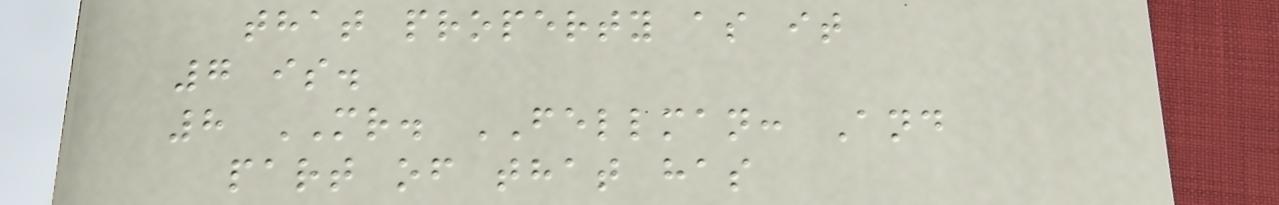that property as it
7 is.
8 MR. FELLMAN: And
part of that has
